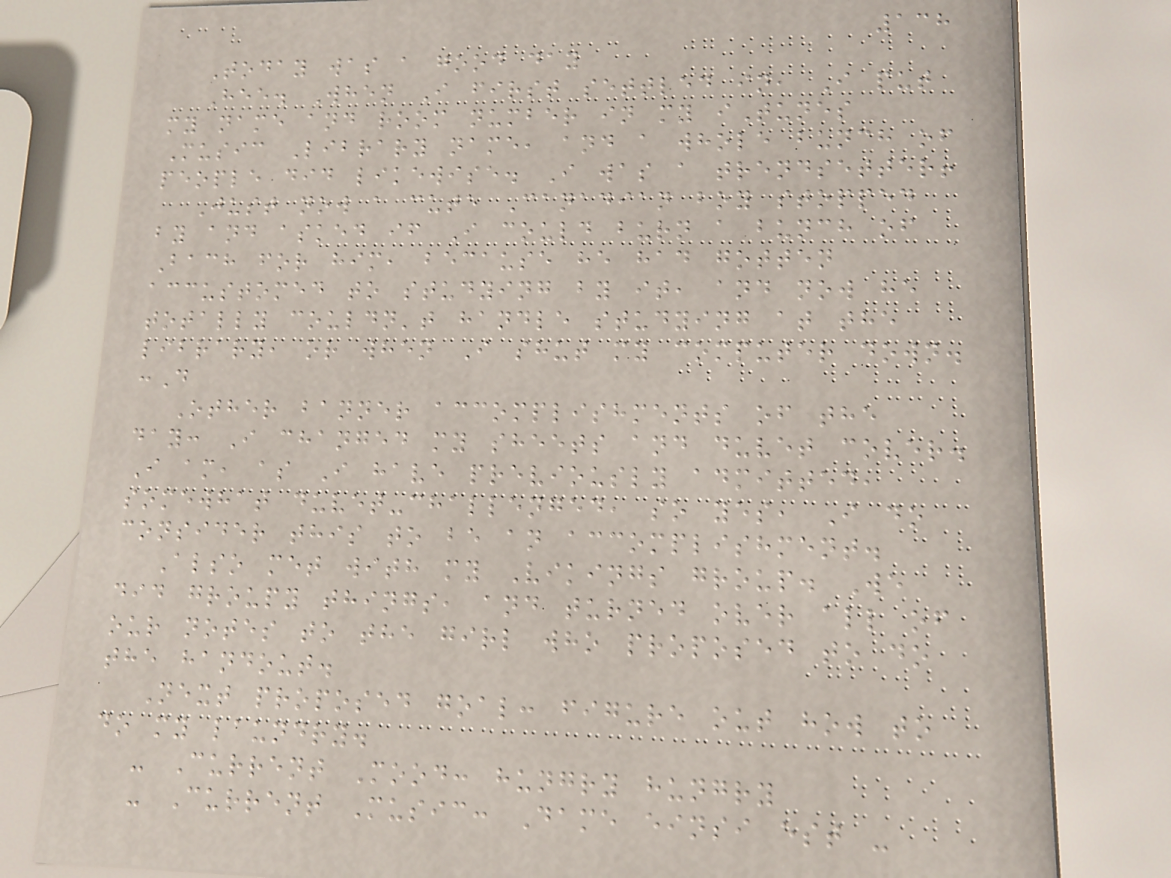138
Today was a good day
Hee. When I first settled in, I put
my name and room number in my iTunes
Music Library name, and a whole bunch of
people did likewise. I was a trendsetter!
Just now a cute Canadian boy stopped
by and asked if I could burn a bunch of
Bach for him, because he had gotten
accustomed to studying by it, and now he
totally couldn't handle studying at the
library, or when I shut my computer down.
:D
Other banner accomplishments of the
day: I changed my sheets and duvet cover.
I am, as I have previously admitted,
somewhat duvet-challenged, so yes, I do
consider this to be an accomplishment.
Also met with my Vikings group. We
did groupy things, and turned over all of
our notes to the girl who proposed to do
the handout.
Next proposed goal: figure out how to
do my laundry.
- Current Mood: hungry hungry
- Current Music: Dame einsi est -
